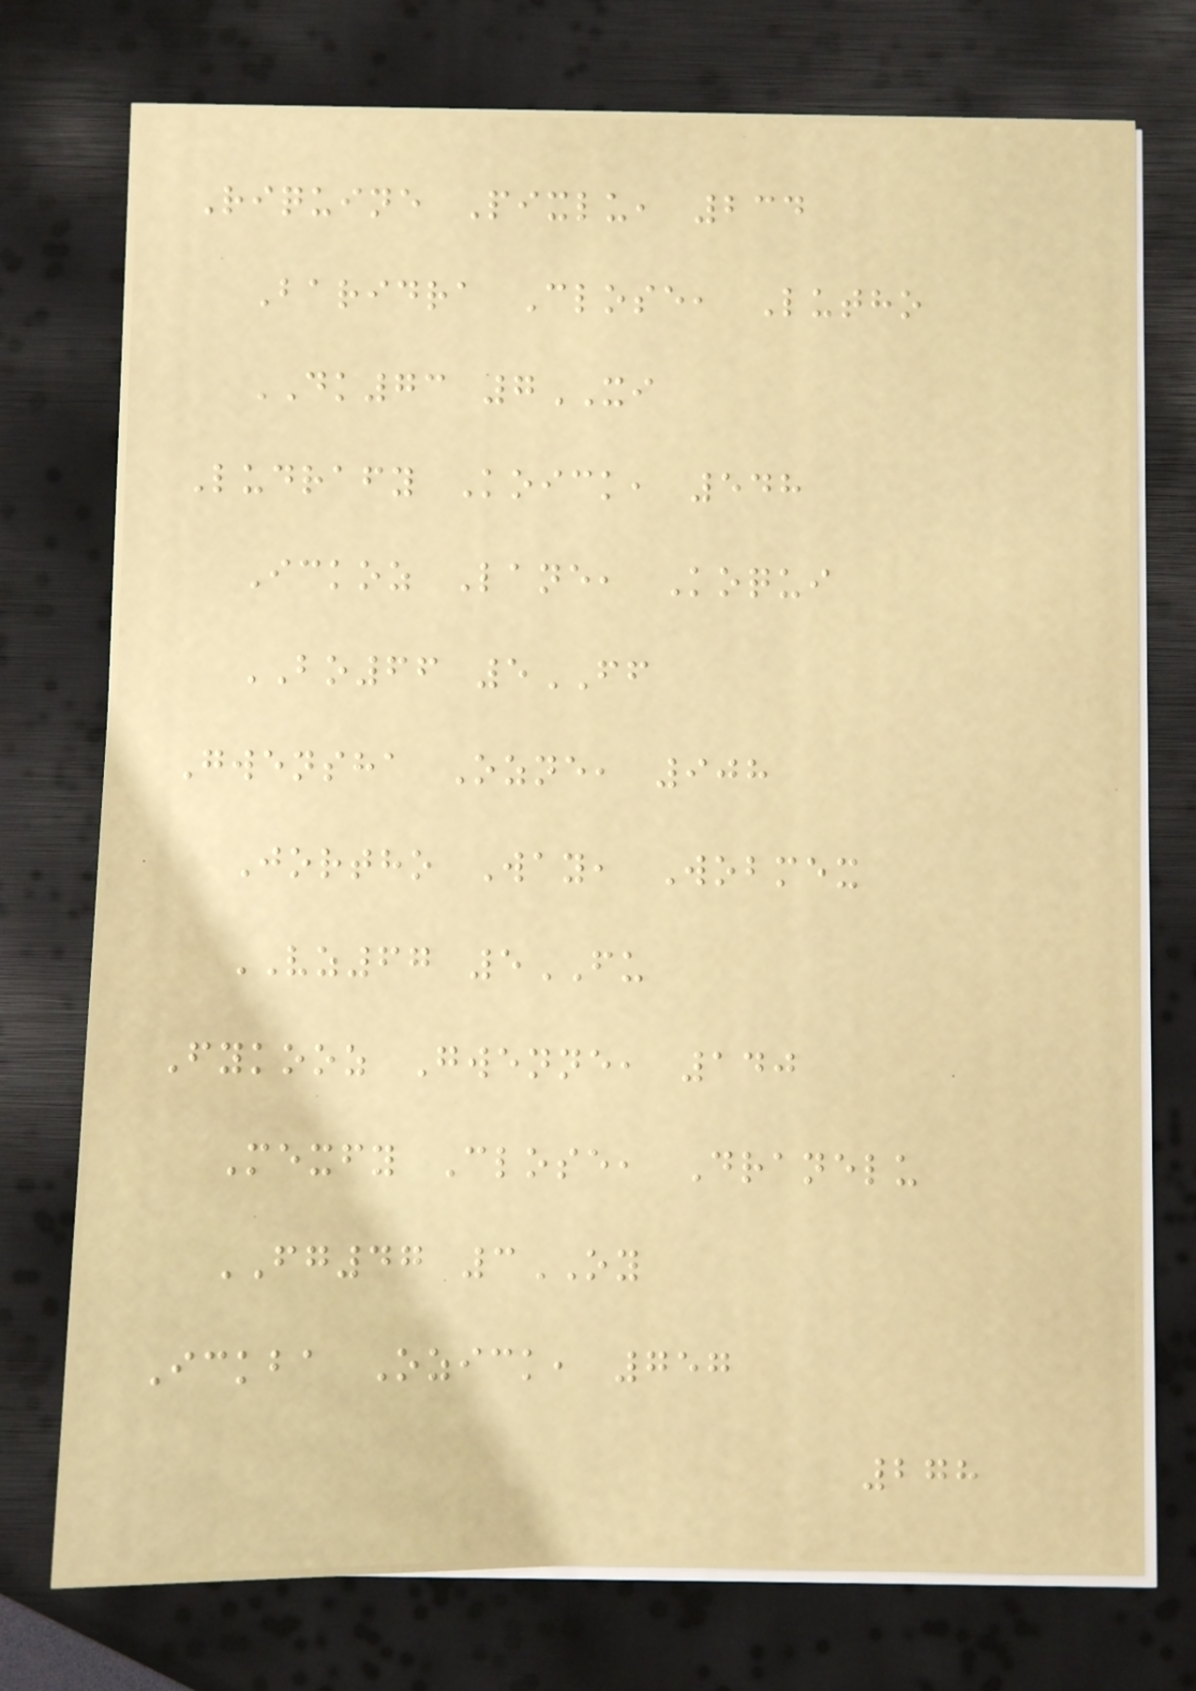Riquine Pixlu, 234
Baridra Close, Lutho
DK73 7XI
Ludrafy Koick, 548
Ickoz Lane, Koqui
BO66 5FF
Gwensha Ozne, 908
Jortho Way, Wobmex
VZ67 5FU
Fykooz Gwenne, 140
Mexfy Close, Dranelu
FG47 3OY
Ickba Ozick, 757
278
